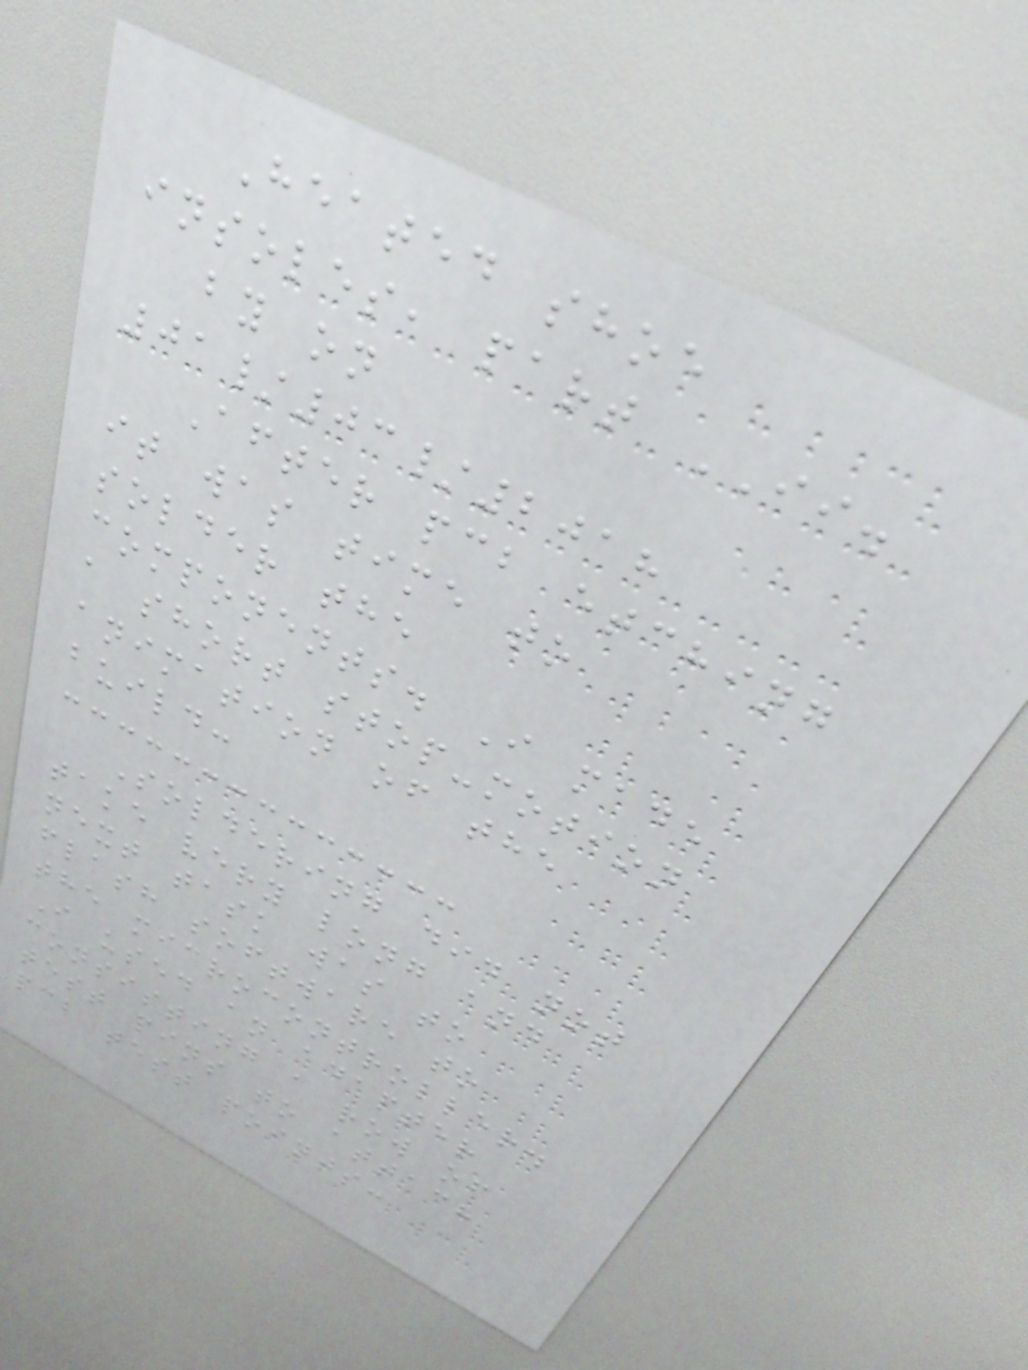Heated shoe
insoles, part II.
by on
01/03/2018
After pcb etching
it was time to
solder the
components. I made
a short stop-motion
animation of the
build:
Soldering did not
take very long and
next task was to
flash software to
the microcontroller.
I used an adapter
consisting a row of
test pins to attach
pcb test points:
